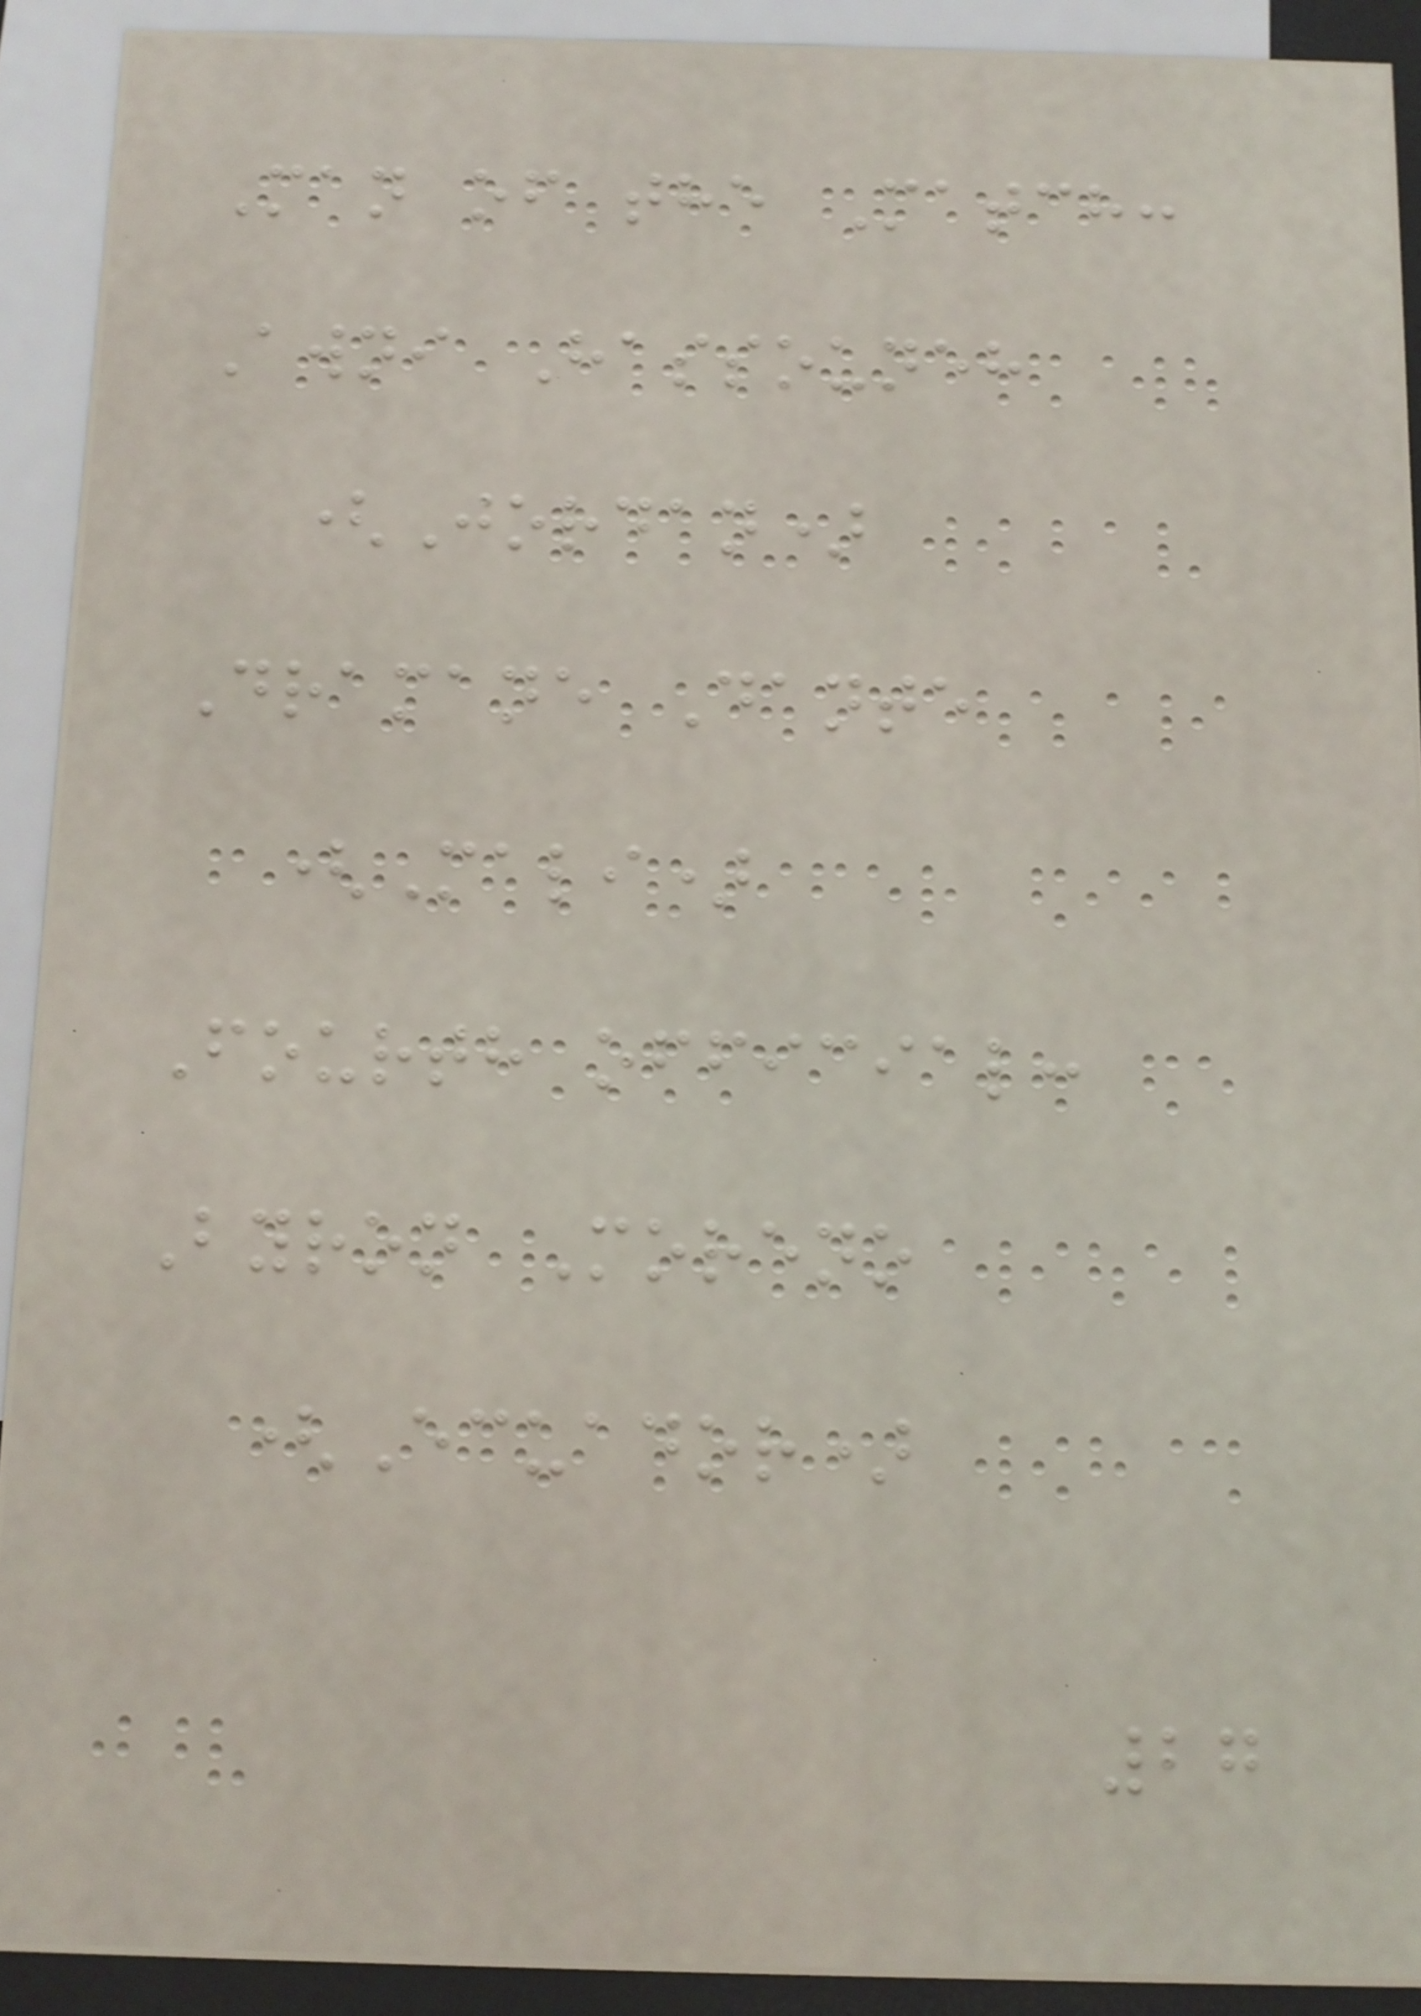Man of the Match:
Awni Hassouneh
(Jordan)
Dramane Dante
(Mali)
Fourth official:
Byron Moreno
(Ecuador)
27
